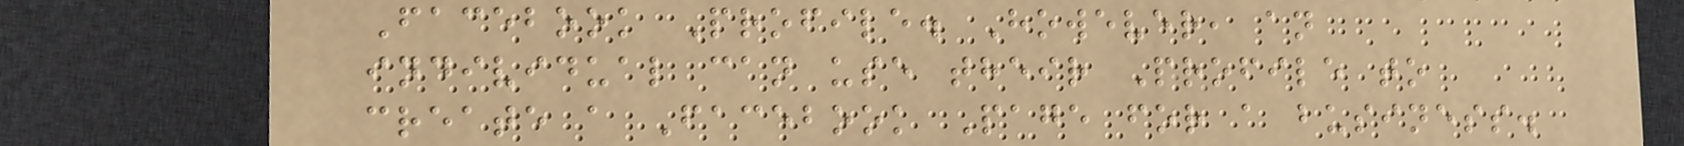Facebook Profile. However, an
individual can use their Profile to
create a Facebook Page for a business.
